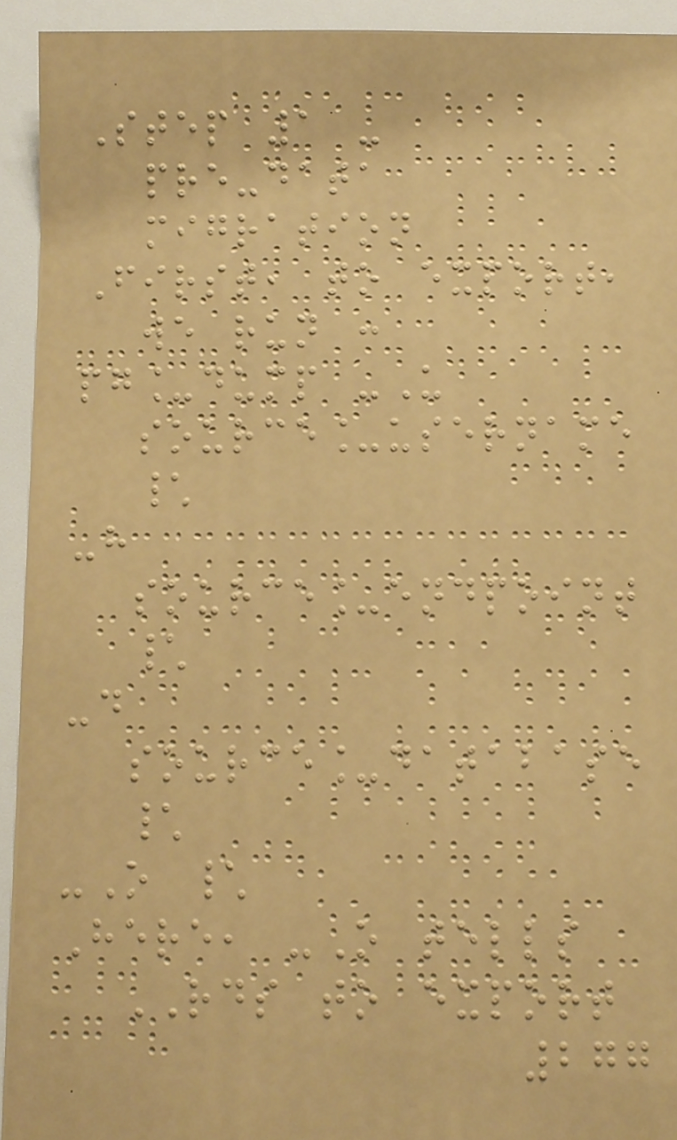Step 1 -
pre-data
migration
First, to export,
we run :
pg_dump -U
source_username
\
-h
source_endpoint
\
-d
source_database
\
-O \
Here, -O tells
RDS to export
277
